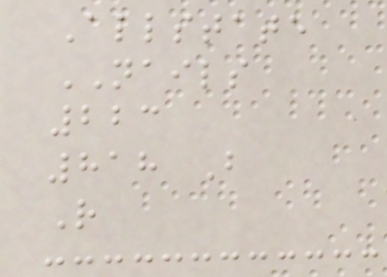Allstate
NAILS
223
818 B
R
